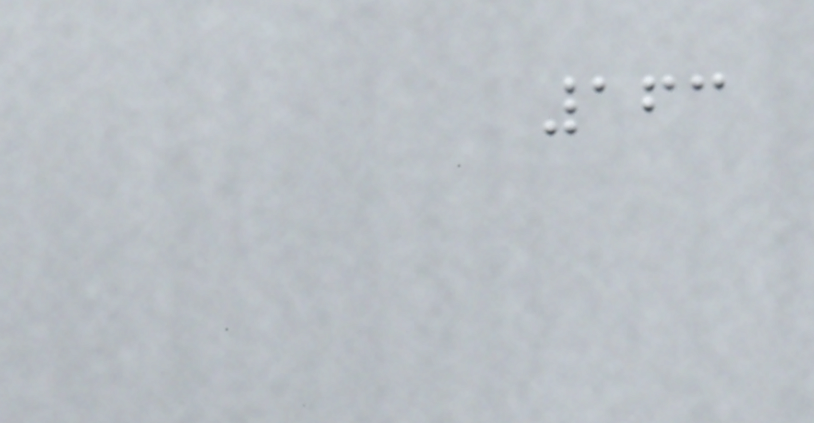163
